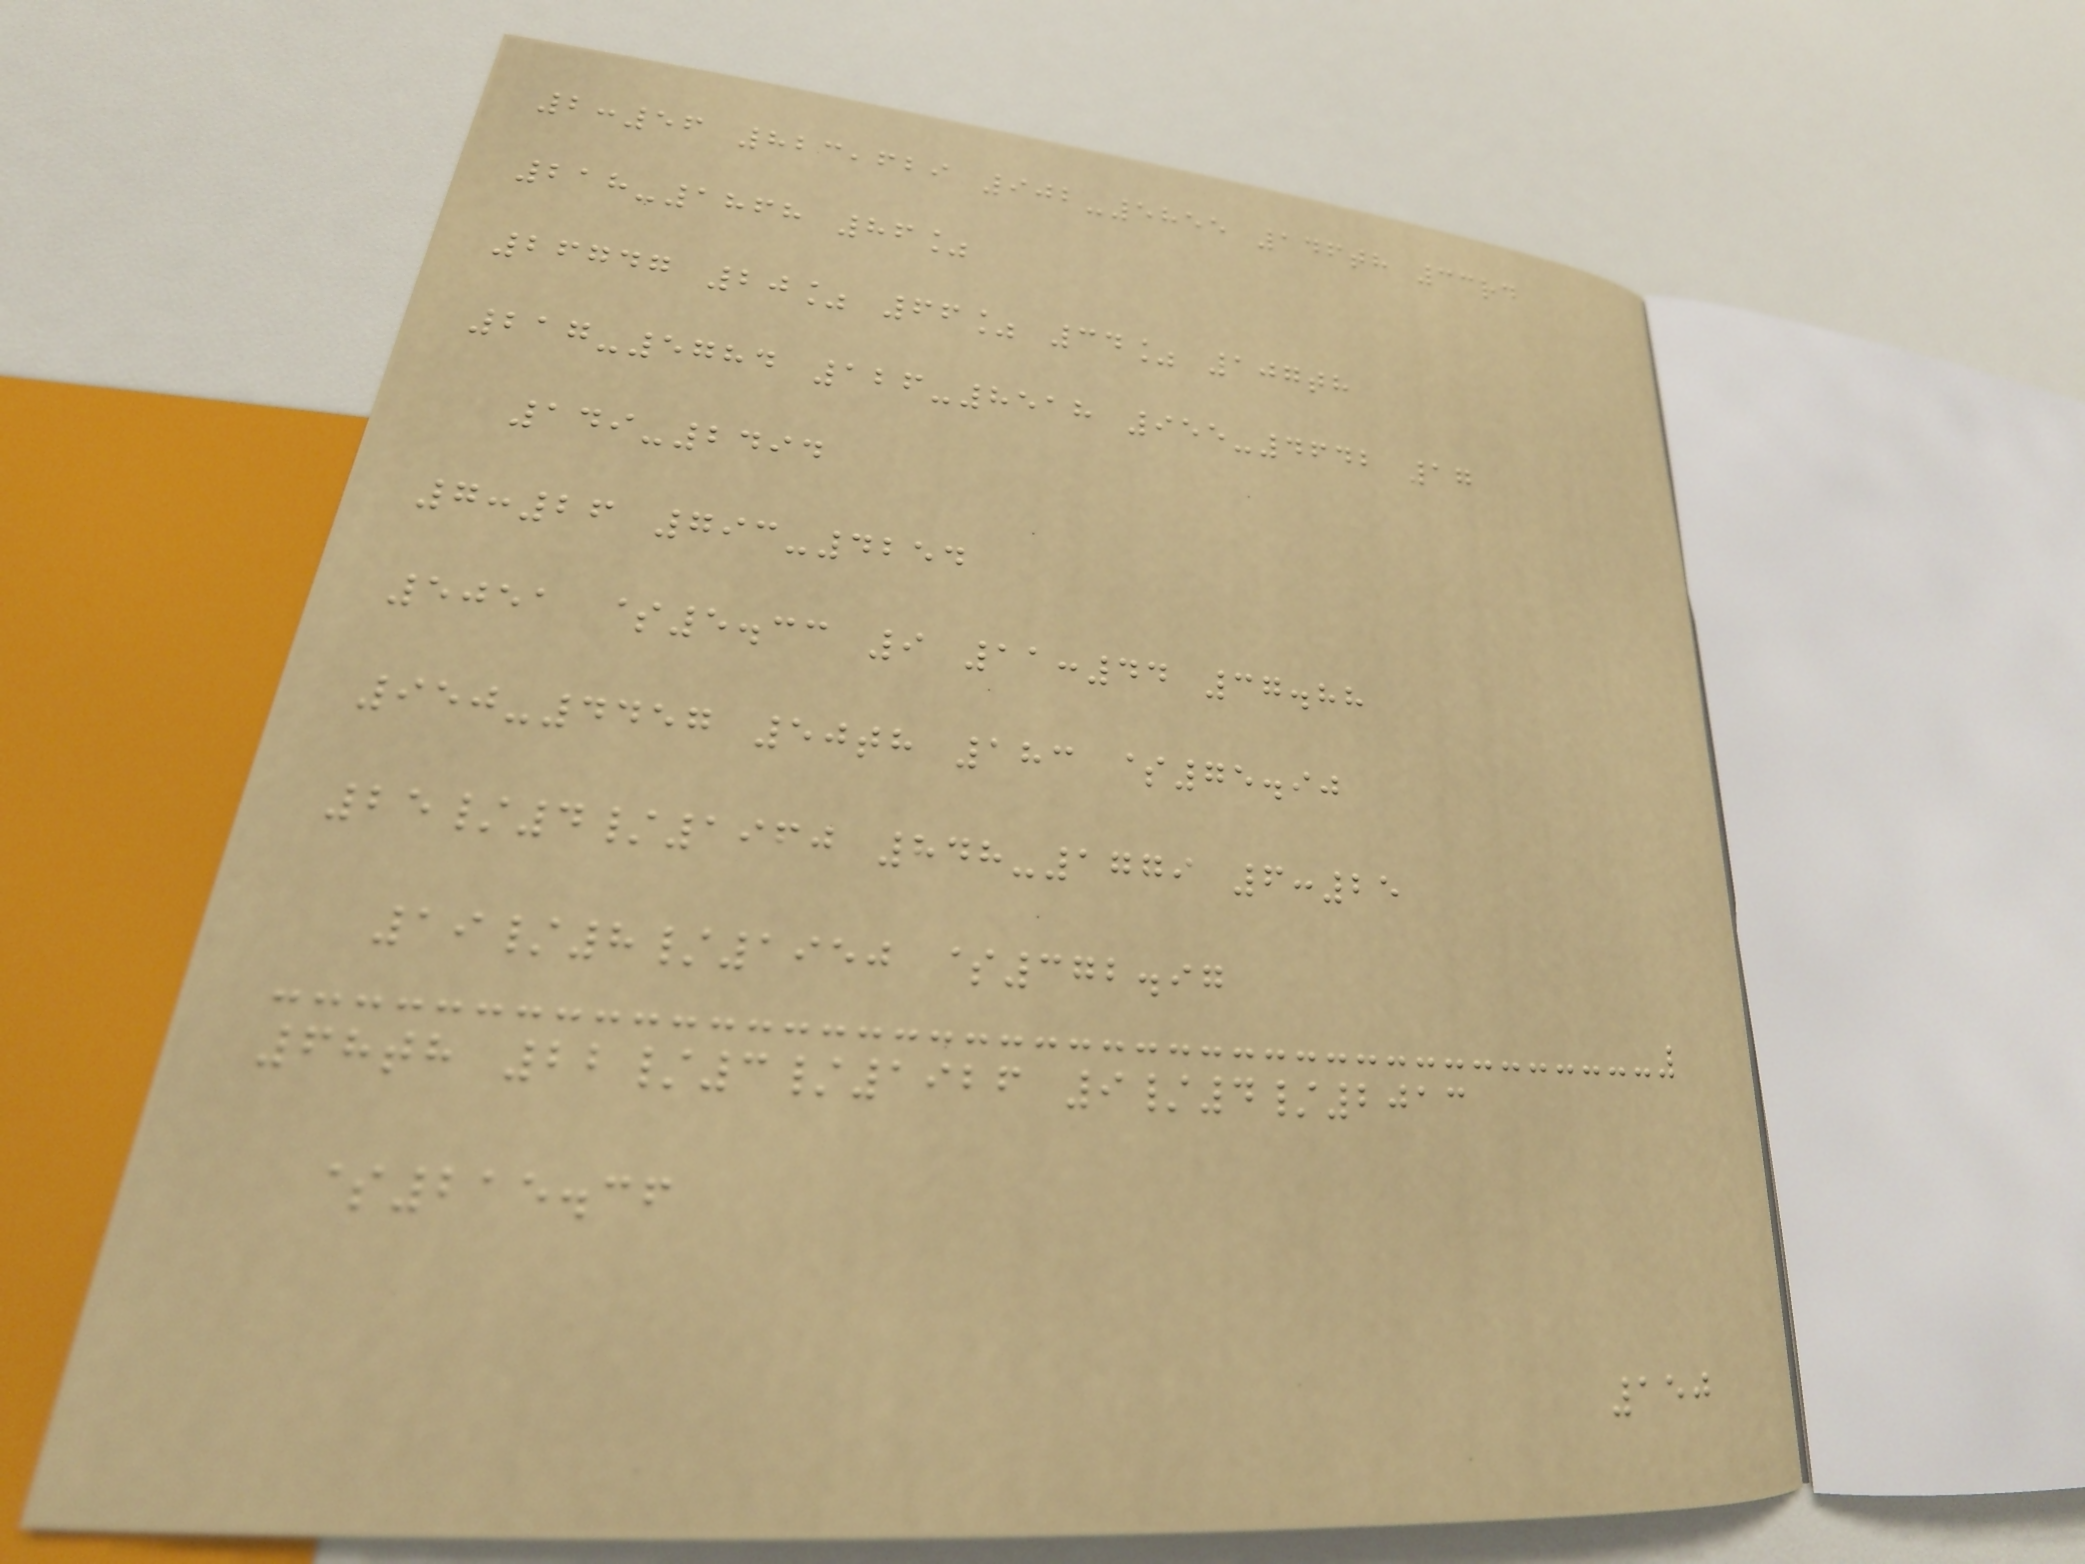2:56 823,629 902-5855 146th 33rd
218-1868 86%
26747 20% 66% 34% 107th
217-5784 126-8518 955-4642 17
149-2494
7:26 793-4254
5051 $5.33 9 11:44 37.88
950-4457 50th 183 $75.90
25/4/1960 848-1779 6:25
19/8/1950 $372.97
68th 22/3/1926 9/4/2013
$215.36
150
